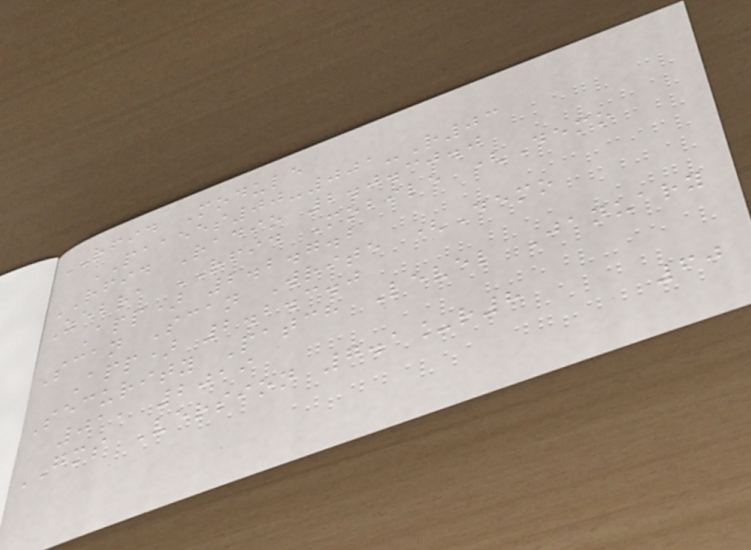RFID Module
PAAEES00-001-R03
RFID Radio 2.0.30.0
Zebra RFID Mobile (Demo
App) 2.2.7.2
Scan Scan Write (Demo
App) 2.2.3.0
Security Patch Level January
01, 2019
GMS Version 7.1_r8
60
